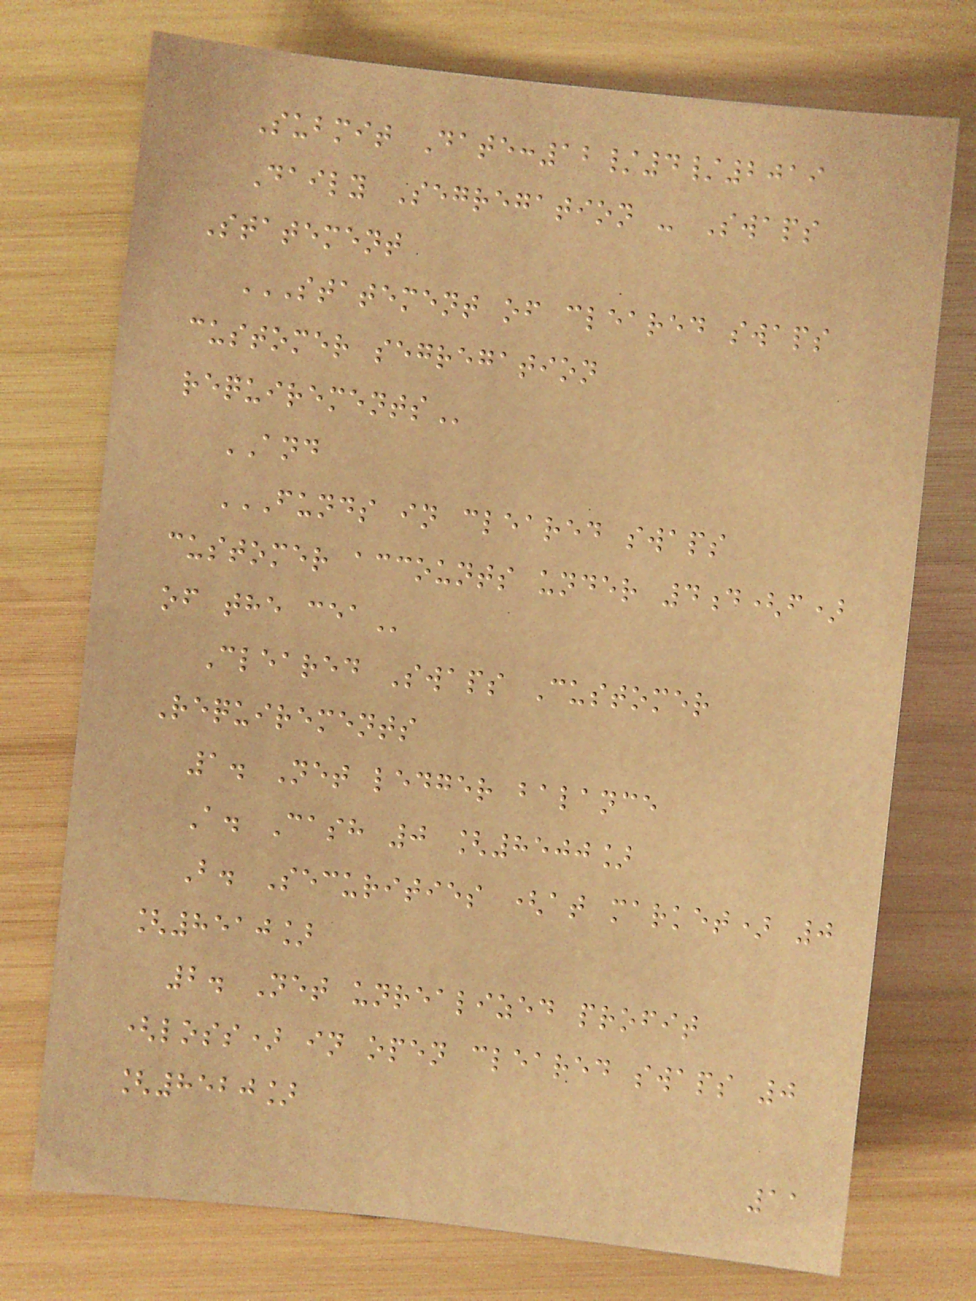Submit Date:12/4/2019
Daily Segregation - Swaps
Statement
STATEMENT OF CLEARED SWAPS
CUSTOMER SEGREGATION
REQUIREMENTS
AND
FUNDS IN CLEARED SWAPS
CUSTOMER ACCOUNTS UNDER 4D(F)
OF THE CEA
Cleared Swaps Customer
Requirements
1. Net ledger balance
A. Cash 0 [8500]
B. Securities (at market) 0
[8510]
2. Net unrealized profit
(loss) in open cleared swaps 0
[8520]
11
